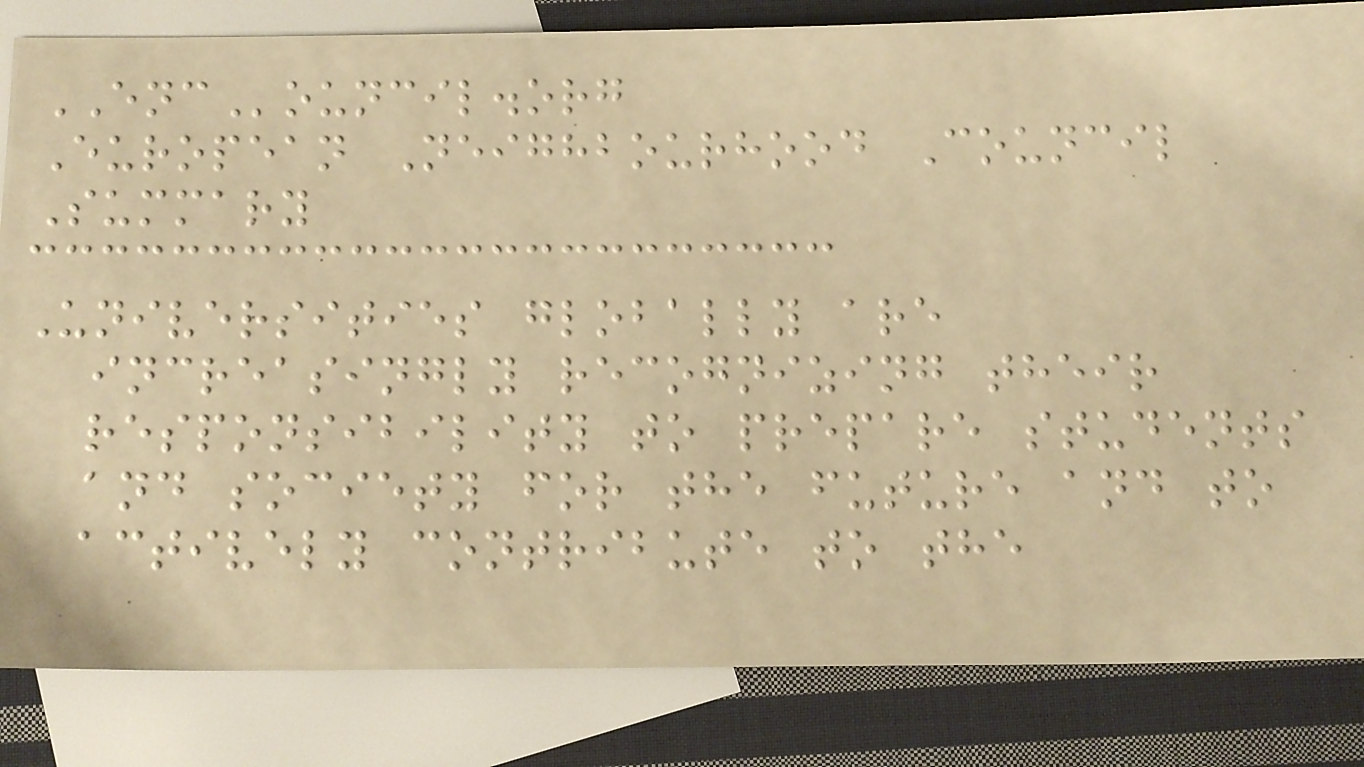ENCouncil.org
European Neighbourhood Council
Summary
Universities globally are
increasingly recognizing their
responsibility to prepare students
and society for the future and to
actively contribute to the
